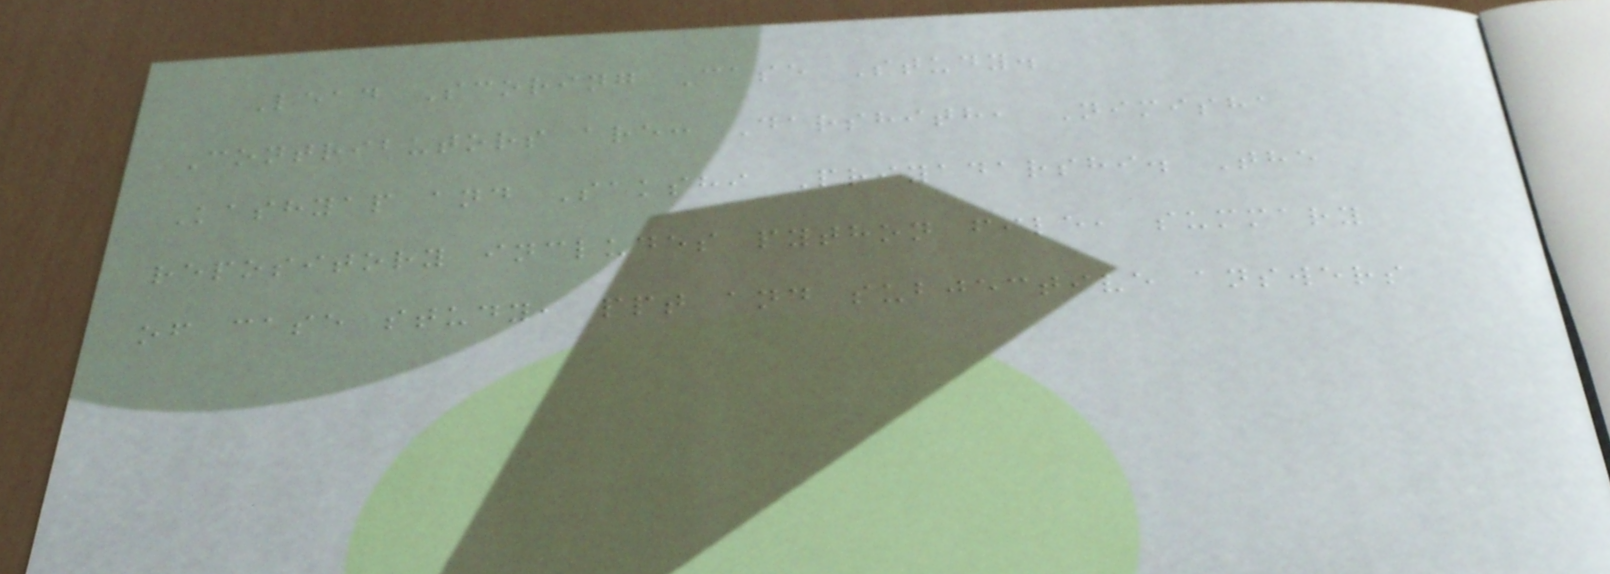Lead Scoring Case Study.
Contributors are: Darshith, Nimisha
Kashyap and Sakshi Priyadarshi. The
repository includes python file, summary
of case study, ppt and subjective answers
